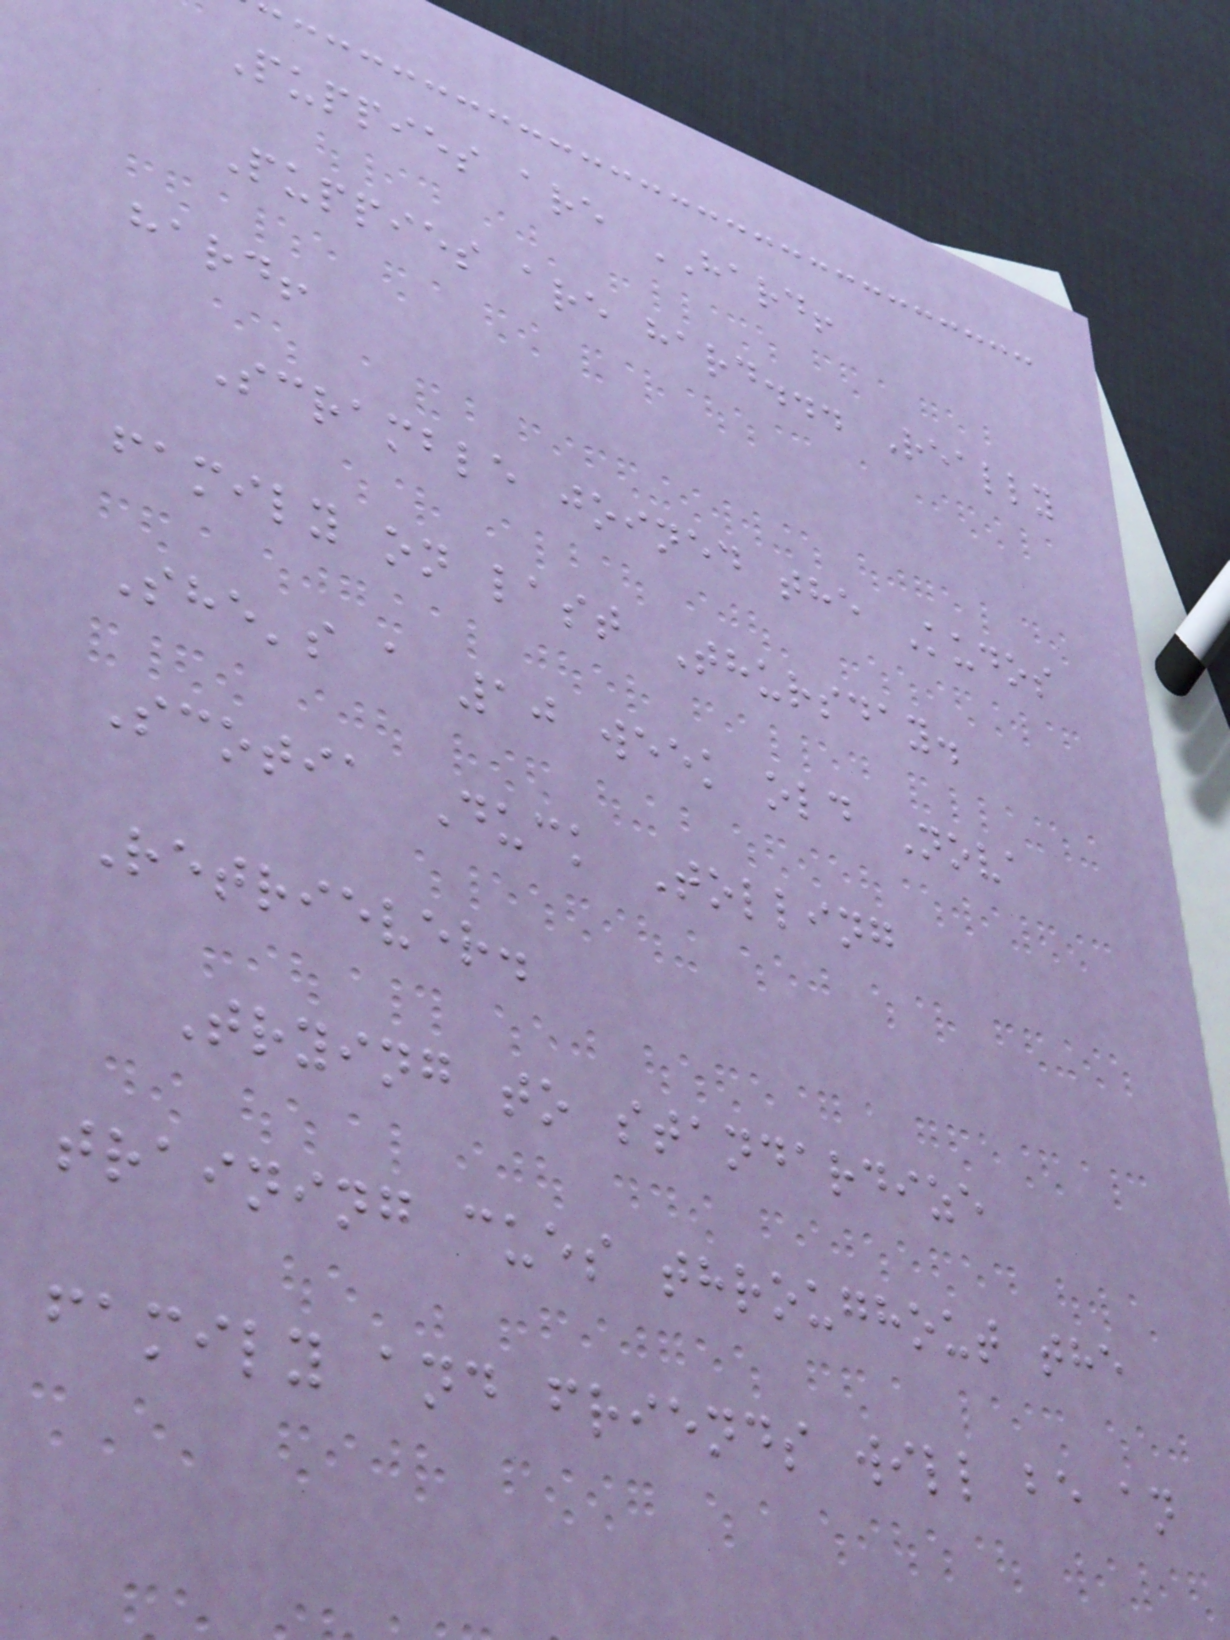Puppies are HARD!
Puppies are hard... Really
hard!
Scramble joined the Kudos
family on last Thursday.
She's a 10 week old Nova
Scotia Duck Tolling
Retriever.
Trying to standardize
training cues throughout the
family and friends will be an
